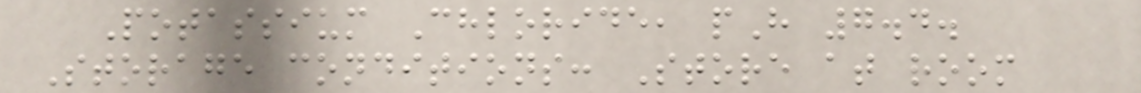Potassium Chloride, pH 7.4.
Storage conditions: Store at room
